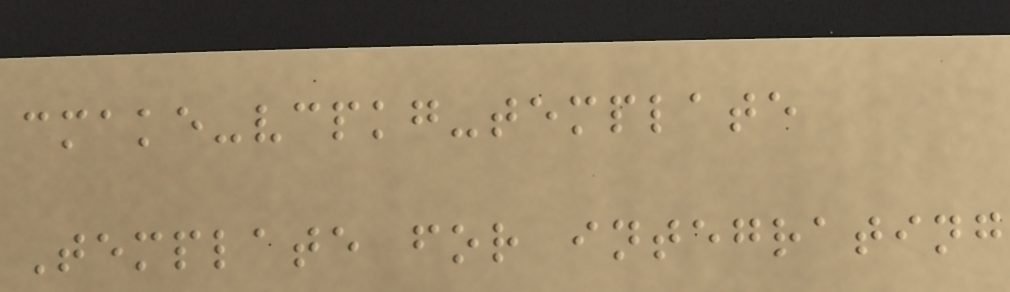cmake-vcpkg-template
Template for integrating
